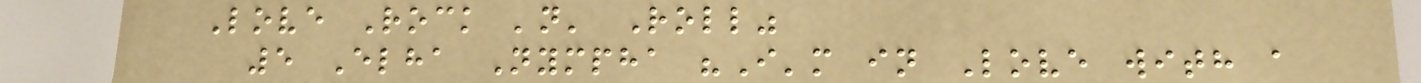Love Rock 'n' Roll"
5 Elha Nympha "I'm in Love with a
